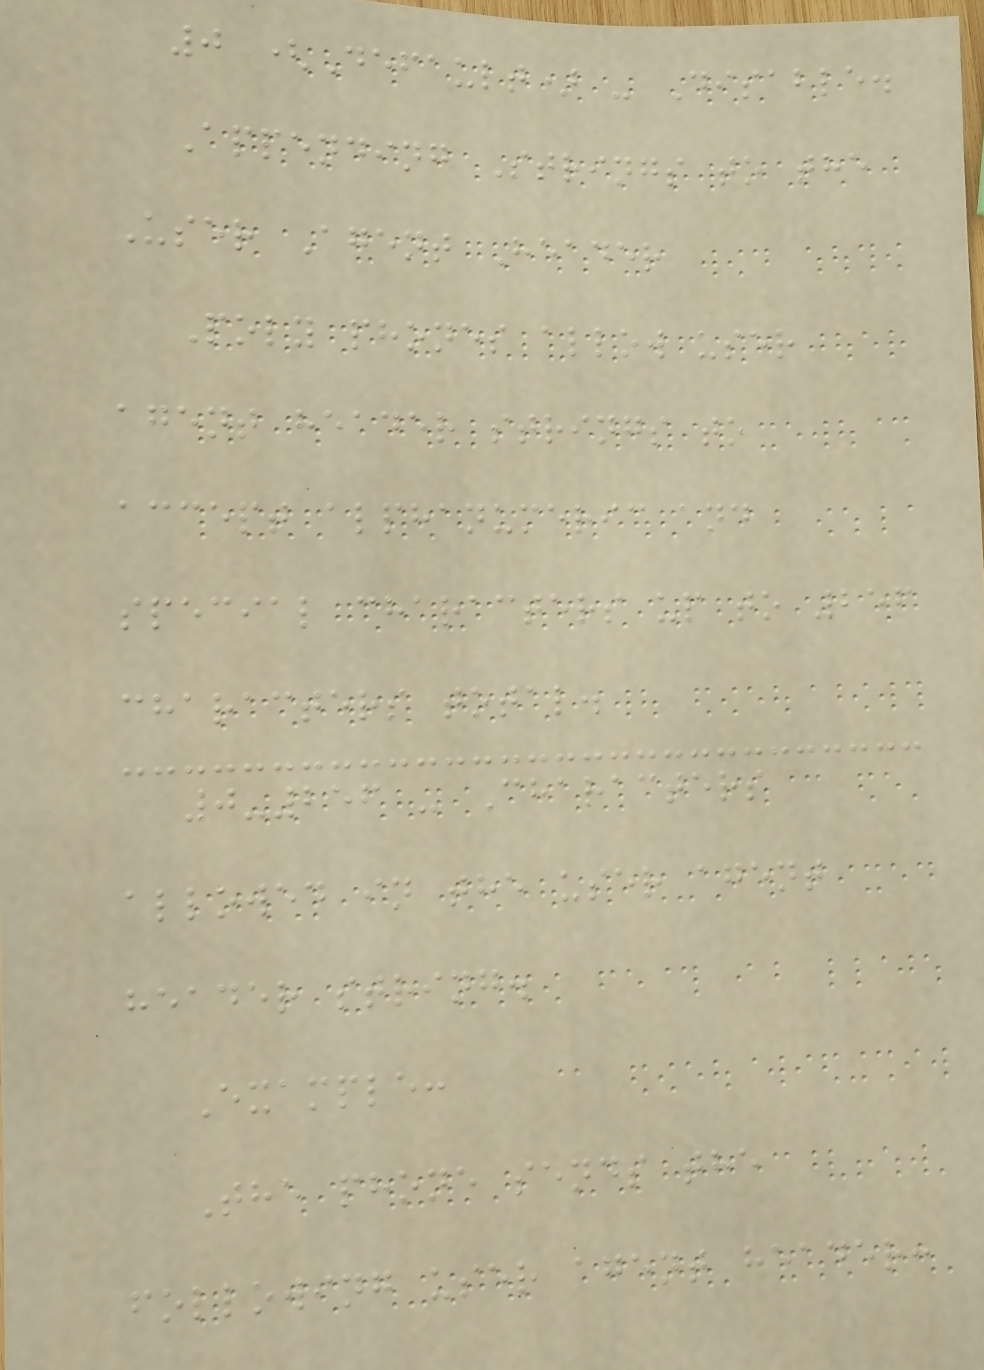0 (Default) - Disable.
Appending Strings to the
User Agent Header
Poly phones allow user
agent header strings to
accept alphanumeric and
special characters up to 256
characters total.
0-256 - Characters
allowed in the user agent
header string.
Example:
The phone sends the
following user agent header:
